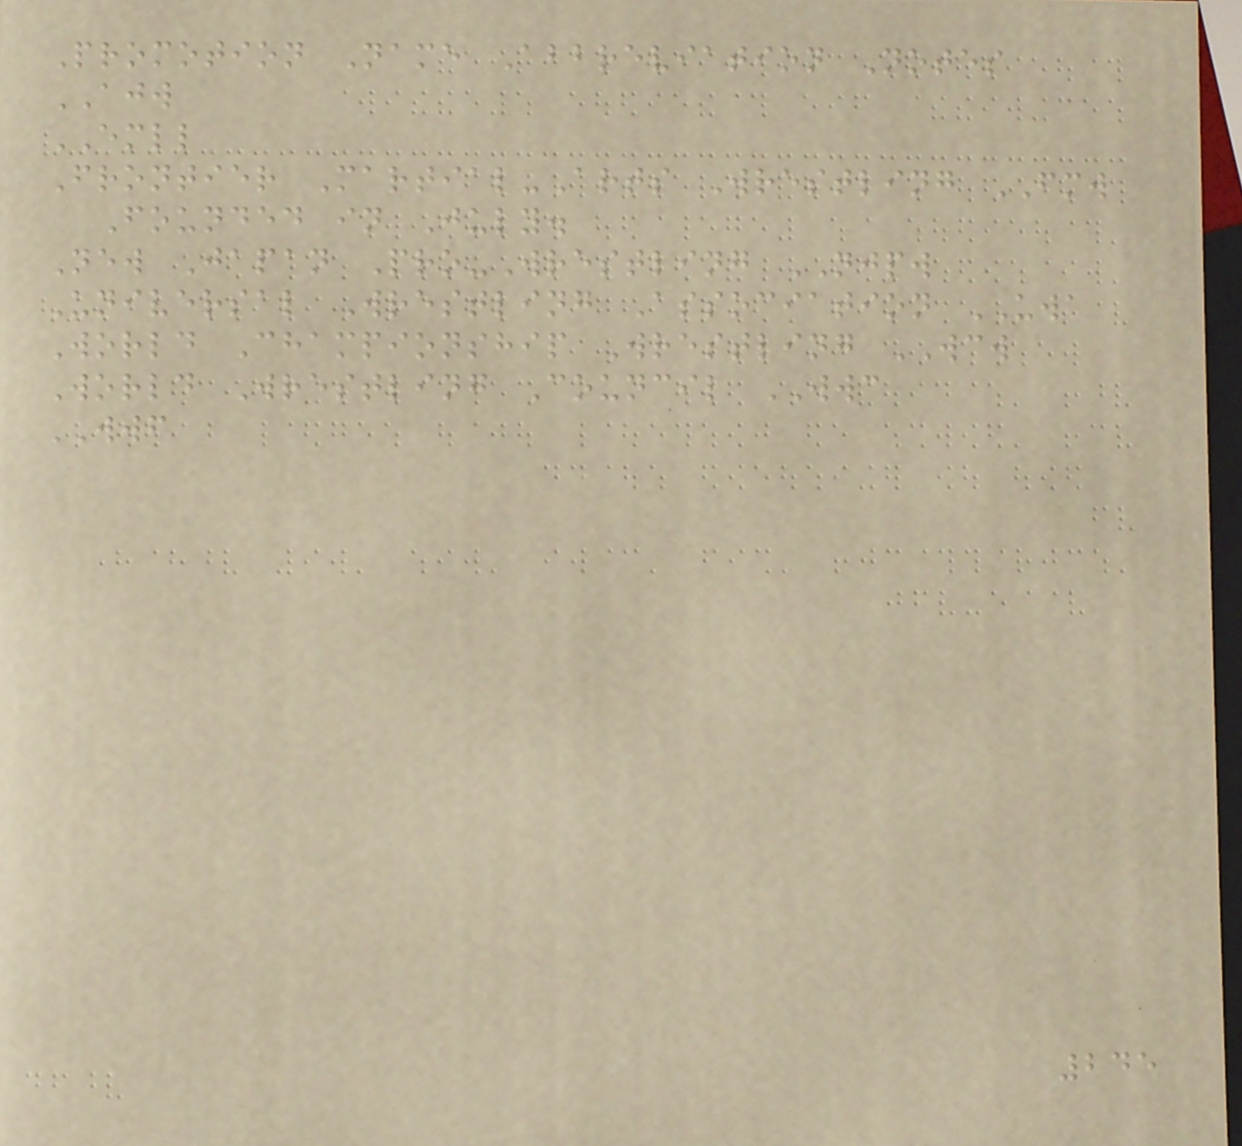Promotion Name Abbreviation Notes
AJW
EMLL
Frontier Martial-Arts Wrestling FMW
Founded in July.
New Japan Pro-Wrestling NJPW
Universal Wrestling Association UWA
World Championship Wrestling WCW
World Wrestling Council WWC
WWF
245
